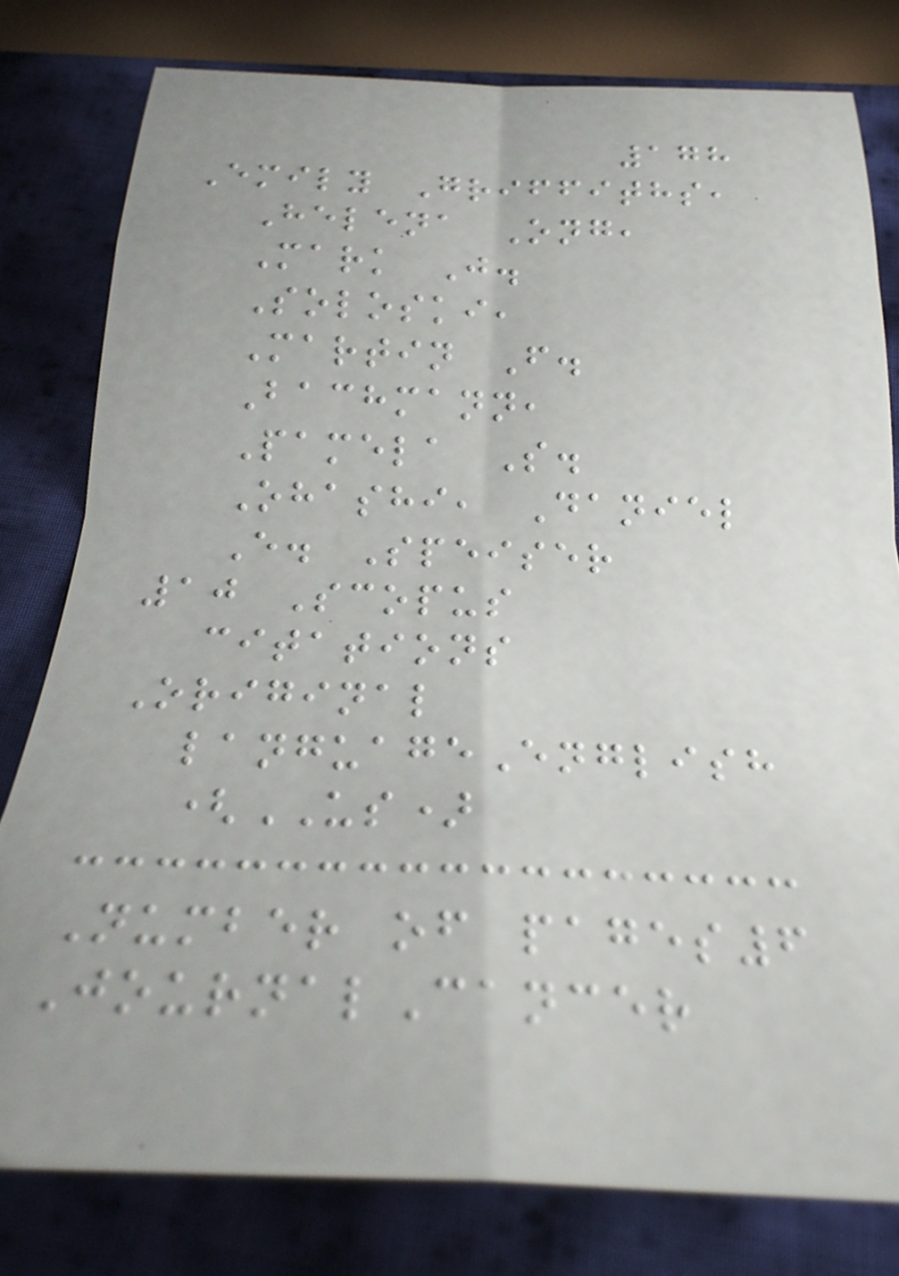178
Emily Griffiths,
Helena Ong,
Mark J.
Soloski,
Martin F.
Bachmann,
Pamela S.
Ohashi, Daniel
E. Speiser
10 Scopus
citations
Original
languageEnglish
(US)
Number of pages6
JournalCancer
